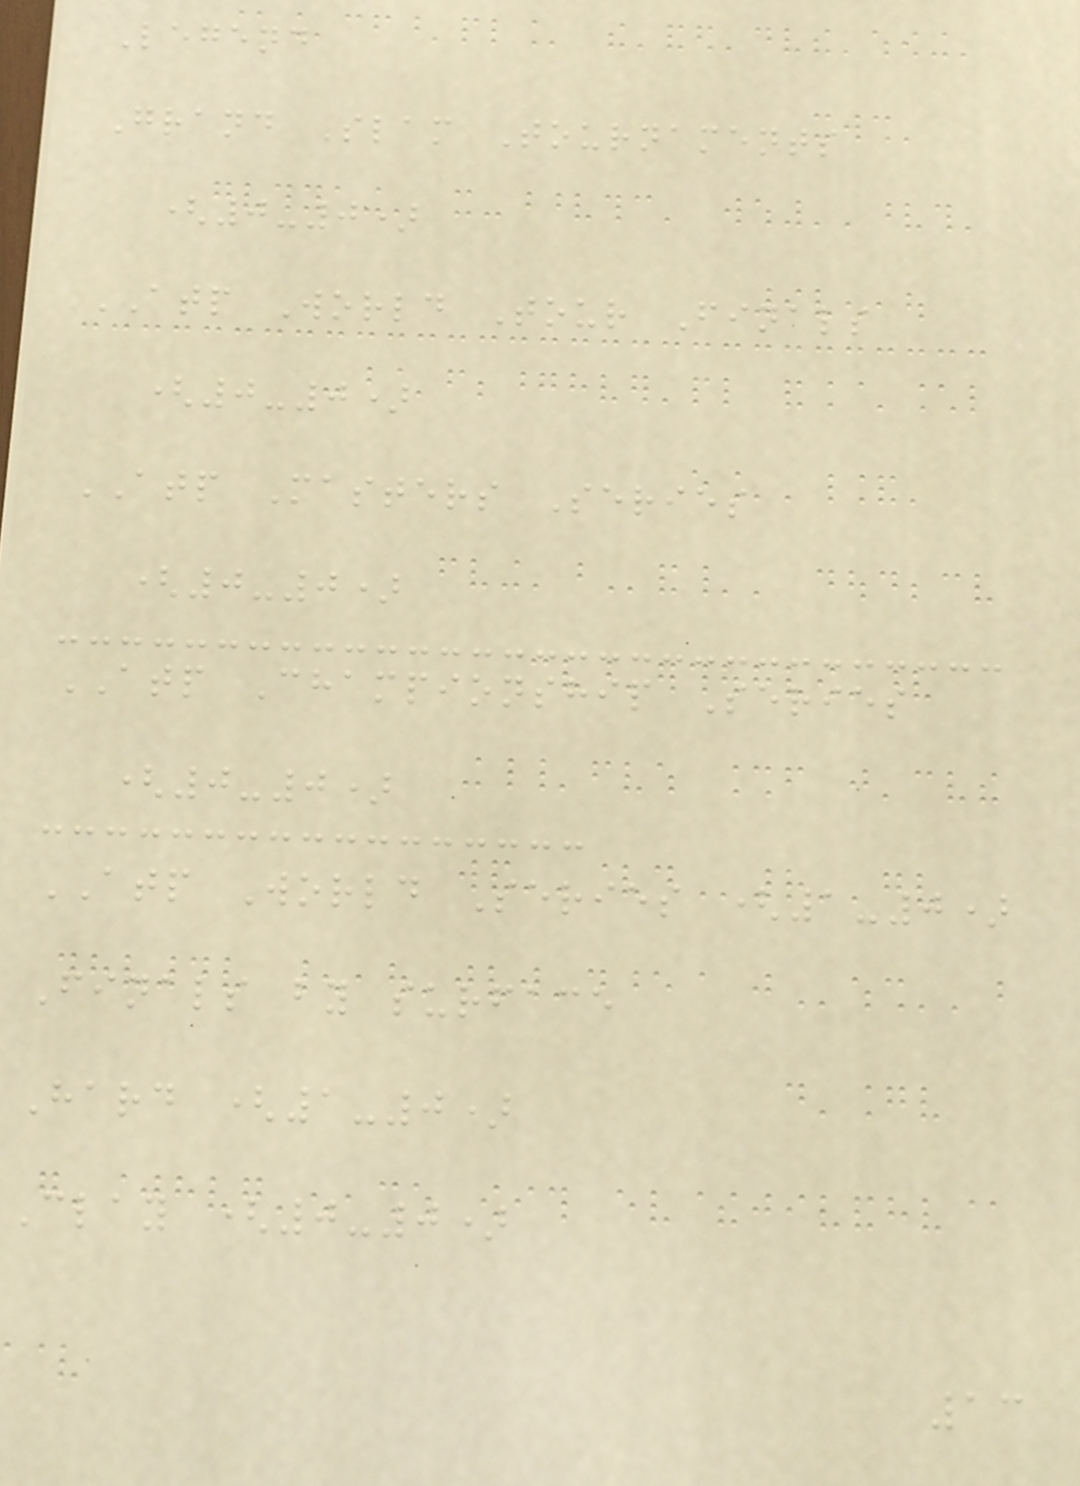Legend
Grand Slam Tournaments
(0-0)
ATP World Tour Finals
(0-0)
ATP Masters Series
(0-0)
ATP Championship Series
(0-0)
ATP World Series (1-0)
Finals by surface
Hard (1-0)
Clay (0-0)
13
